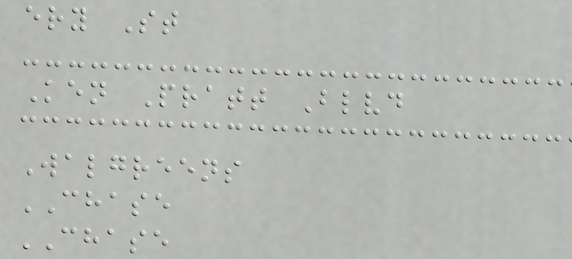ery St
Ken Pratt Blvd
Walgreens
CHASE
CHASE
